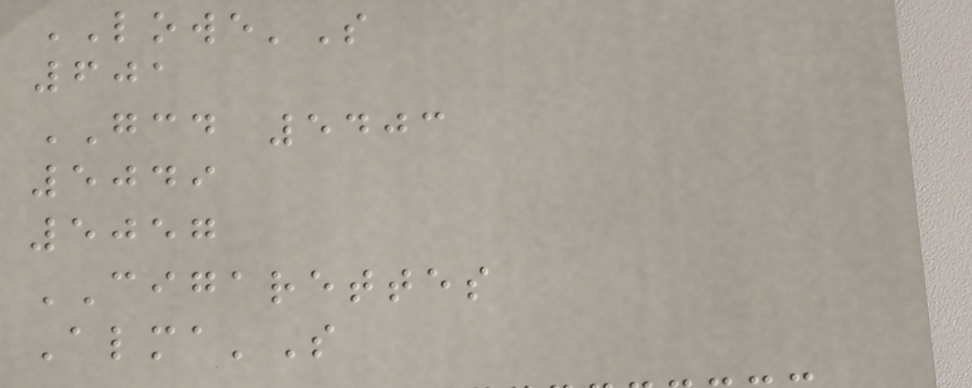LOWE'S
601
GCD 5403
5049
5057
CIGARETTES
Alma'S
